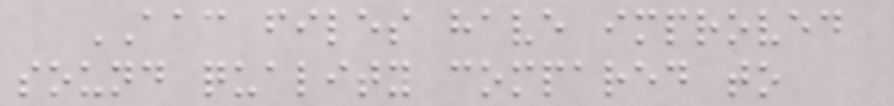AAC files have improved
sound quality compared to
